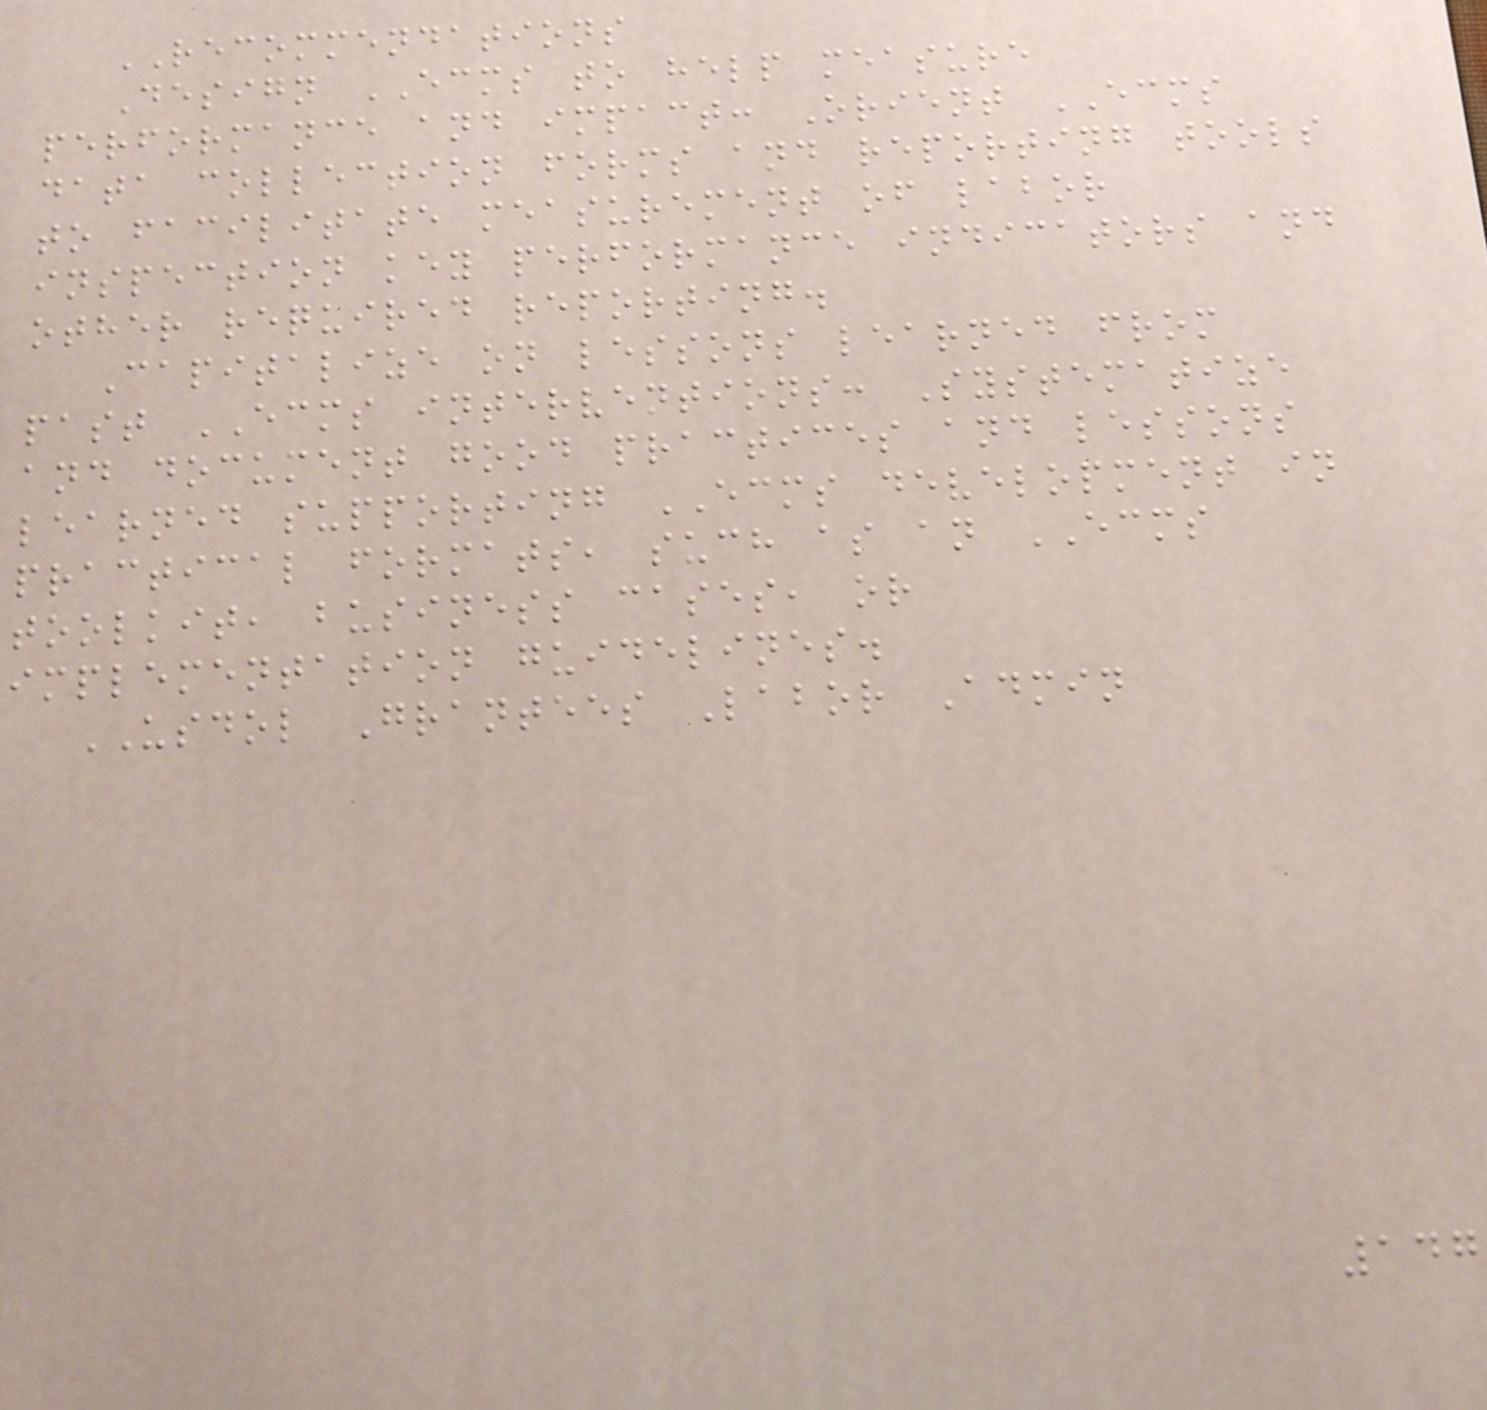RECOMMENDATIONS
Design ECMS to help measure
performance and impact: Orient ECMS
data collection forms and reporting tools
to facilitate measurement of labor
inspection key performance indicators and
other required reporting.
Capitalize on lessons learned from
past ECMS interventions: Systematize
and document good practices and lessons
learned supporting ECMS development in
practical formats, such as an ECMS
toolkit, business cases, or
implementation guidelines.
USDOL Grantees Labor Admin
147
